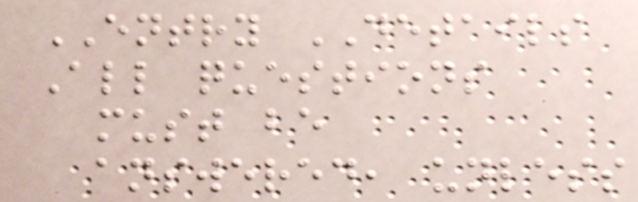ENTRY DETAILS
All questions
must be
answered, unless
